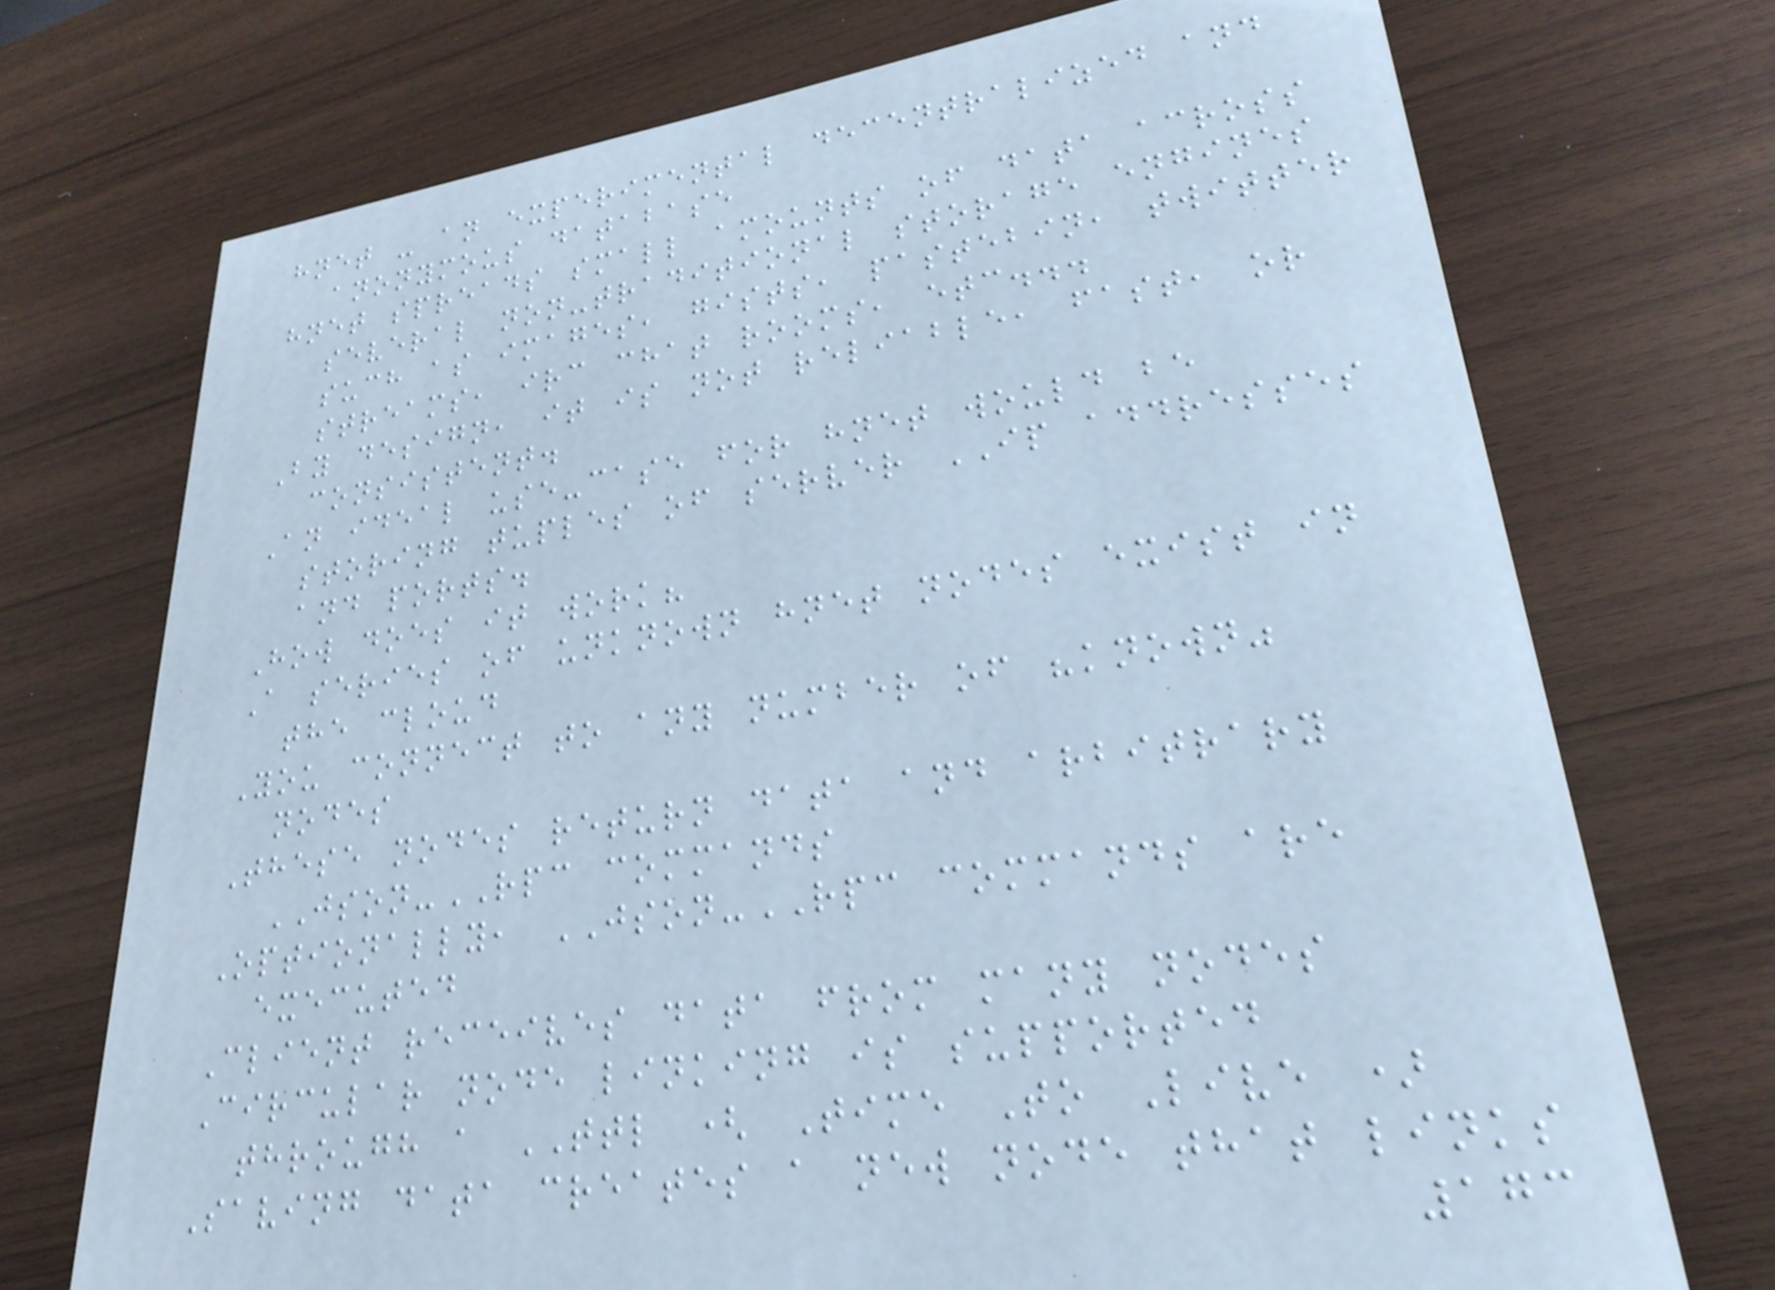hnet - an experimental decentralized and
anonymous database
hnet spreads small amounts of data across
several non-traditional storage engines
such as images, gists, pastebin, twitter
streams, irc chat rooms, etc...
By design, it is not reliable, fast, or
consistent.
An ideal use-case for hnet would be
storing tuples of server IP addresses
and ports.
How does it work?
A series of unknown hnet nodes exist in
the cloud
You connect to any number of "known"
nodes
These nodes return data and arbitrary
JSON-RPC commands
Optionally, JSON-RPC commands are
executed
Client receives data from many nodes
Circular node linking is supported
through a TTL ( Time To Live )
Saving data creates a new node that links
173
